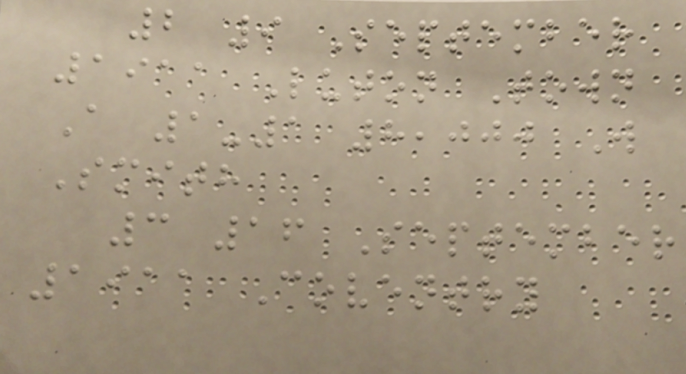2 9 September
1911 Luton Town
A 1-1 8,000 W
Smith
3 16 September
1911 Coventry
